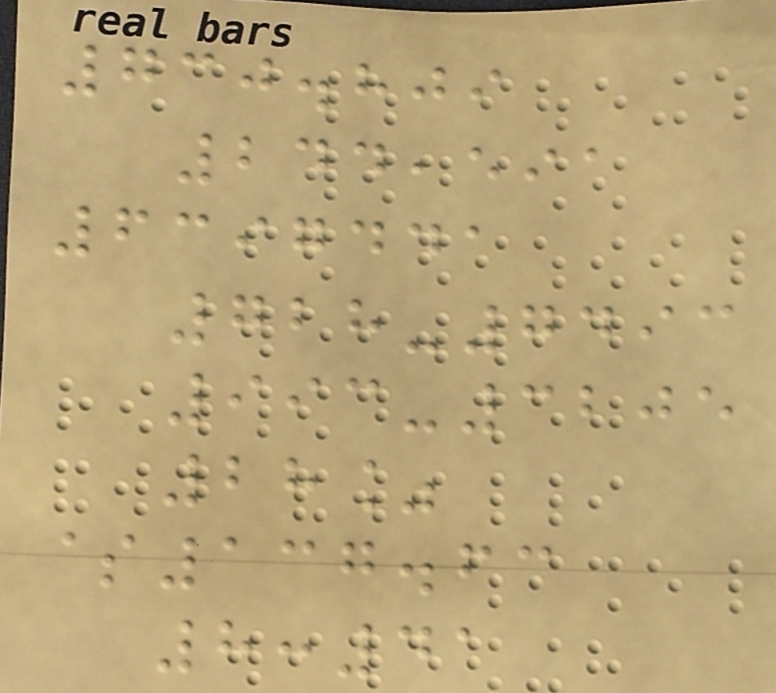730.809
244,591
6397441
728-7493
993-3205
28%
$137.63
8:41
